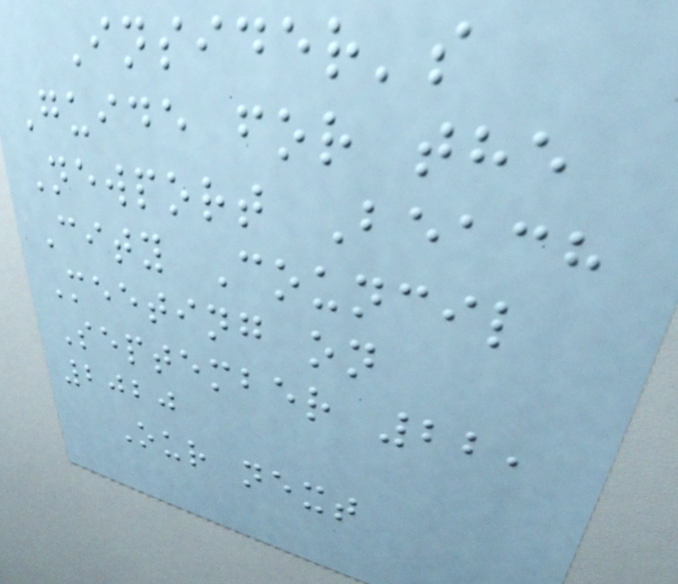Insider's
Guide for the
Newport Beach
City Council
Meeting on
September 22,
2020
Our next
